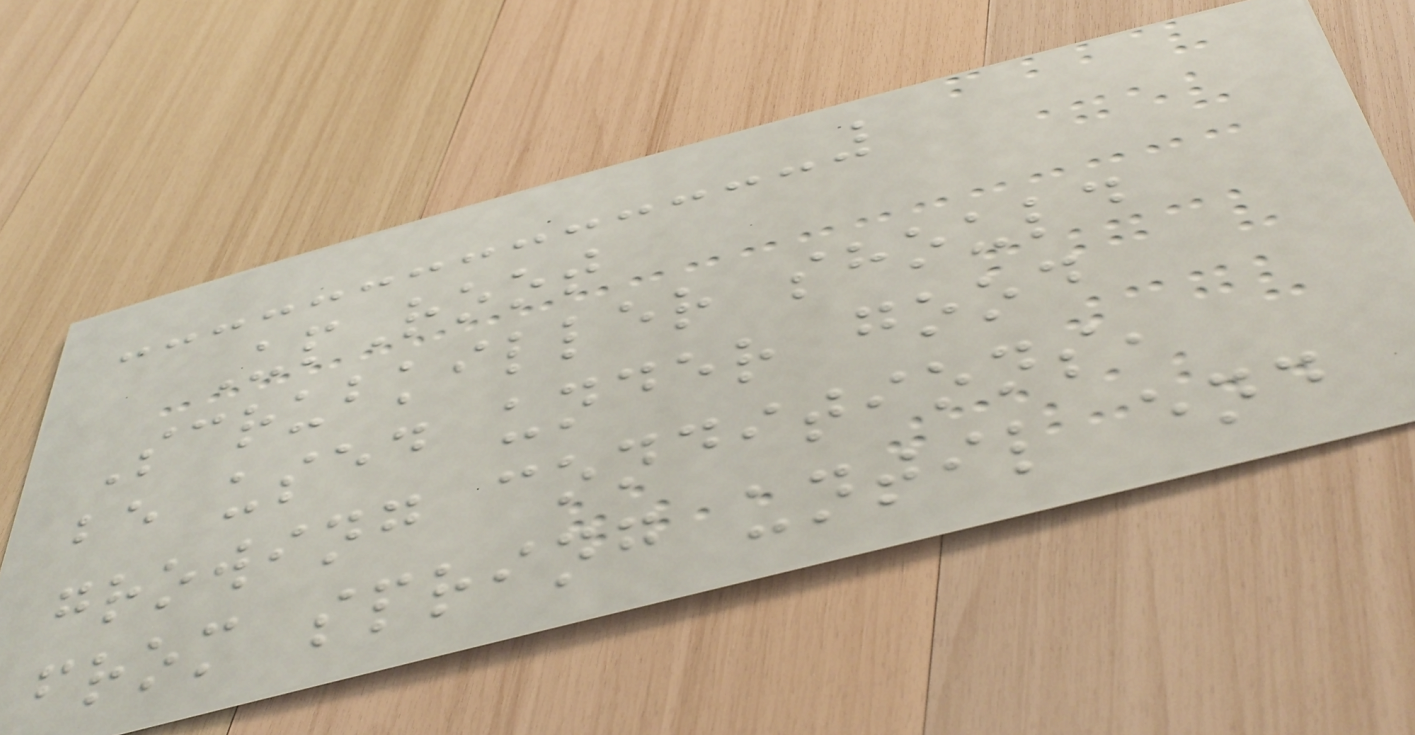UpRoot
Scrubkiller should
be used under good
growing conditions,
from spring until end
